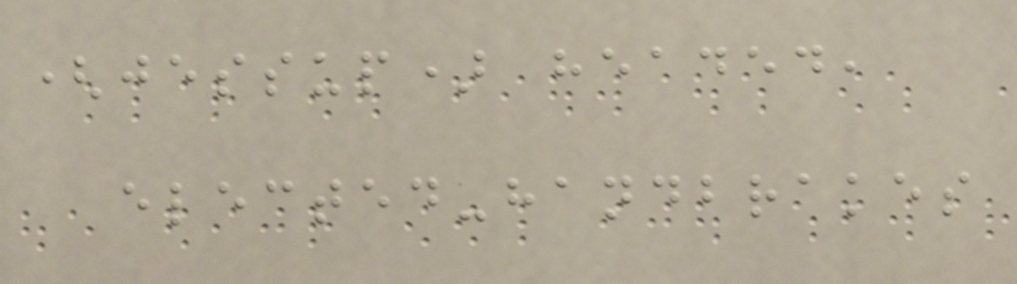(jessup) headed,
elected-handbrakes
